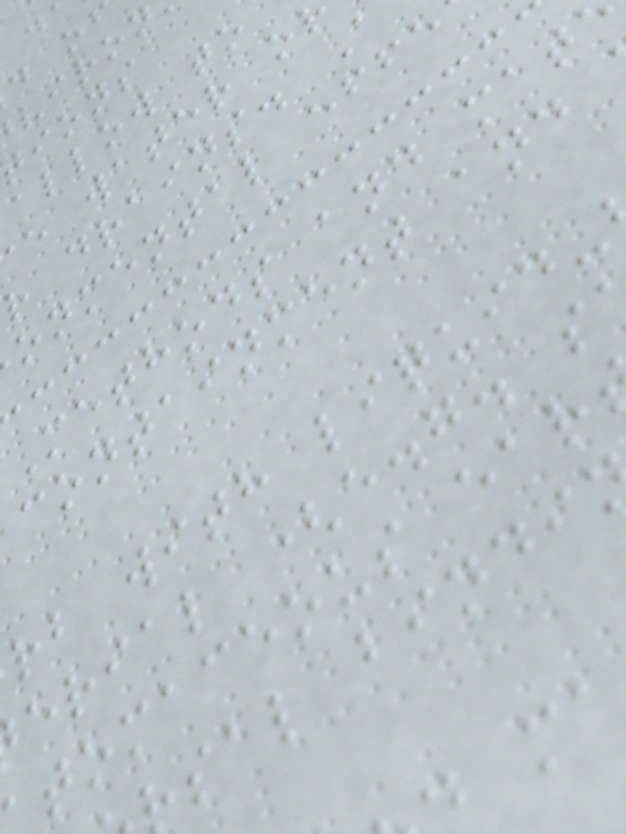ions
allow to
e water o
r drains. A
onmental effe
Methods and mat
containment and
rb with liquid-
erial (e.g. s
tomaceous ear
sal bindi
